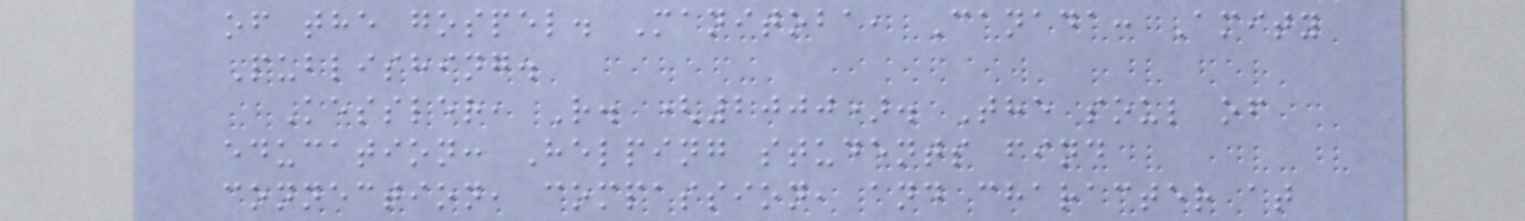of the gospel. Manitoba, Canada: Amity
Publishing.
Kessler, R. (2000). The soul of
education: Helping students find
connection, compassion, and character at
